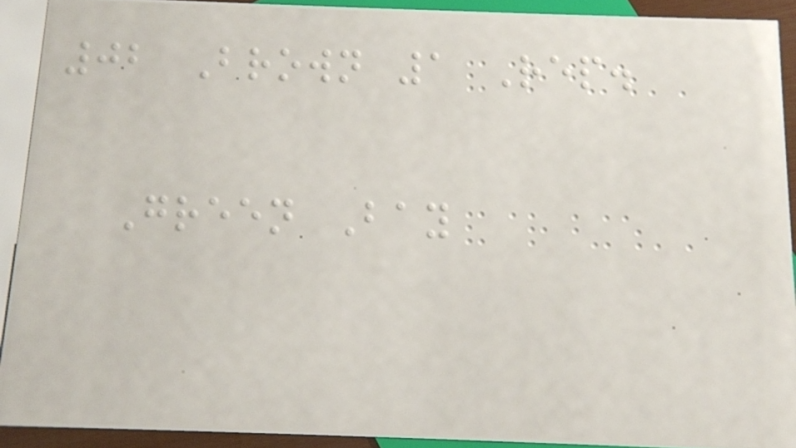02 Brown 1 Rep.
Green Bay
